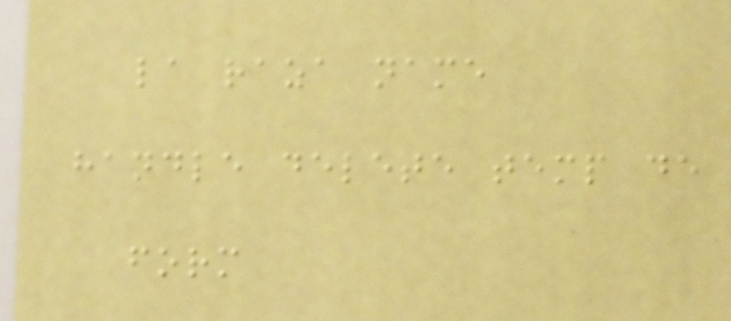la raza name
handle delete temp de
form
